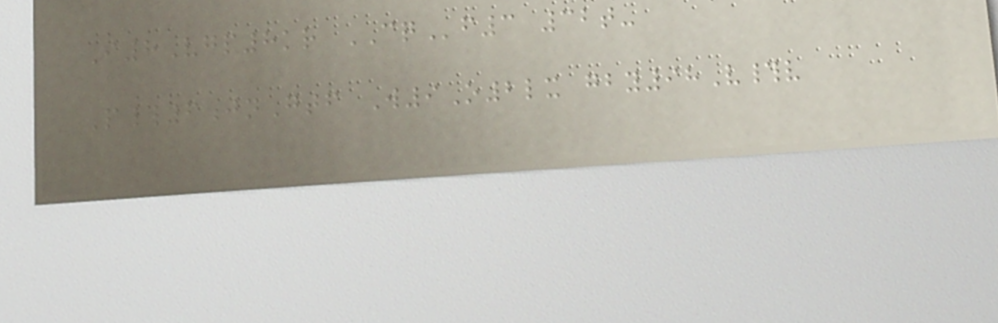I8Vgp8kr CQf3 32t-
P#6jnGtf W9O2lx gby98V#v
